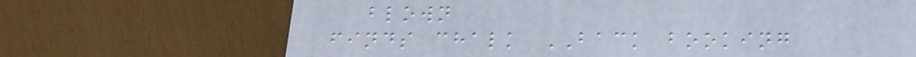blown
finds chalk BACK booking
